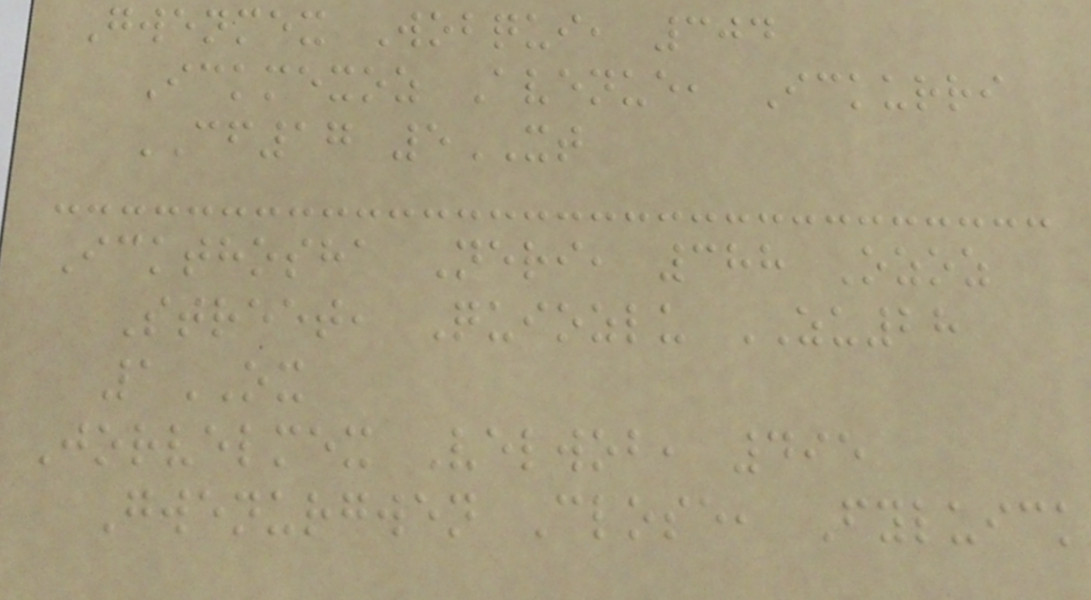Gwenmex Wobqui, 304
Ickmexoz Avenue, Ickurri
CF17 5XT
Ickthosha Neri, 388 Ozoz
Street, Quiozlu ZU28
1OX
Jorvelmex Velwob, 495
Gwenurgwen Close, Fyluick
